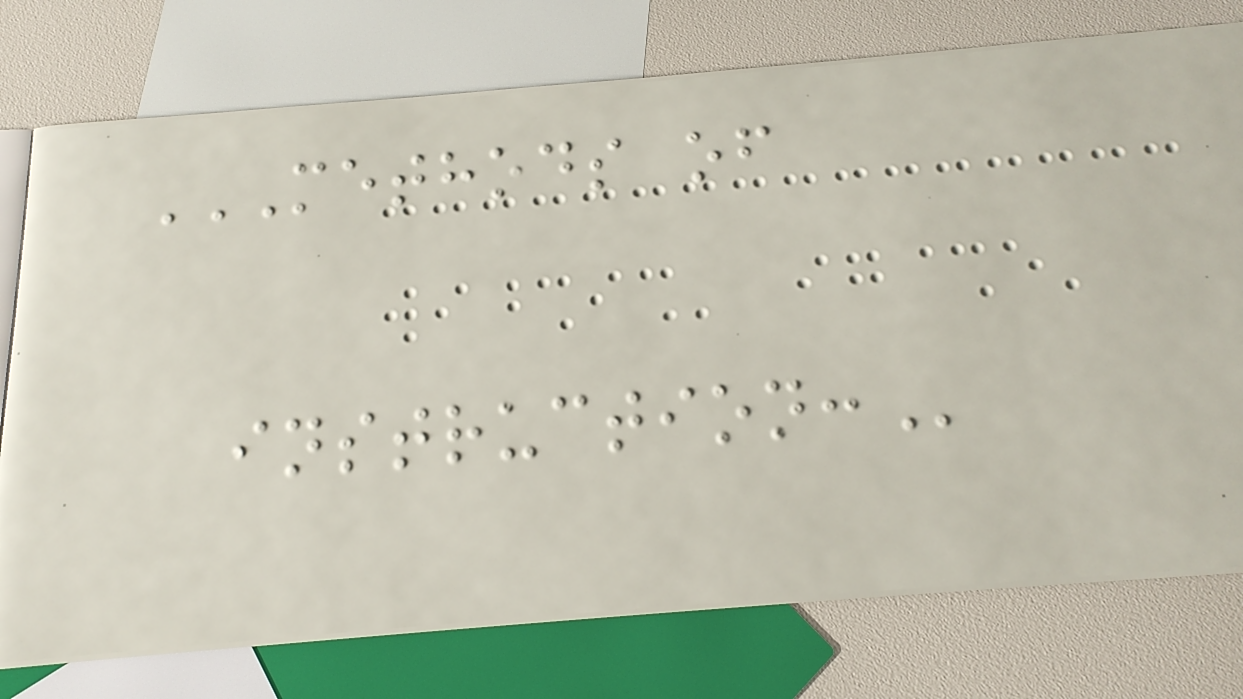METHODS OF
INSTRUCTION:
